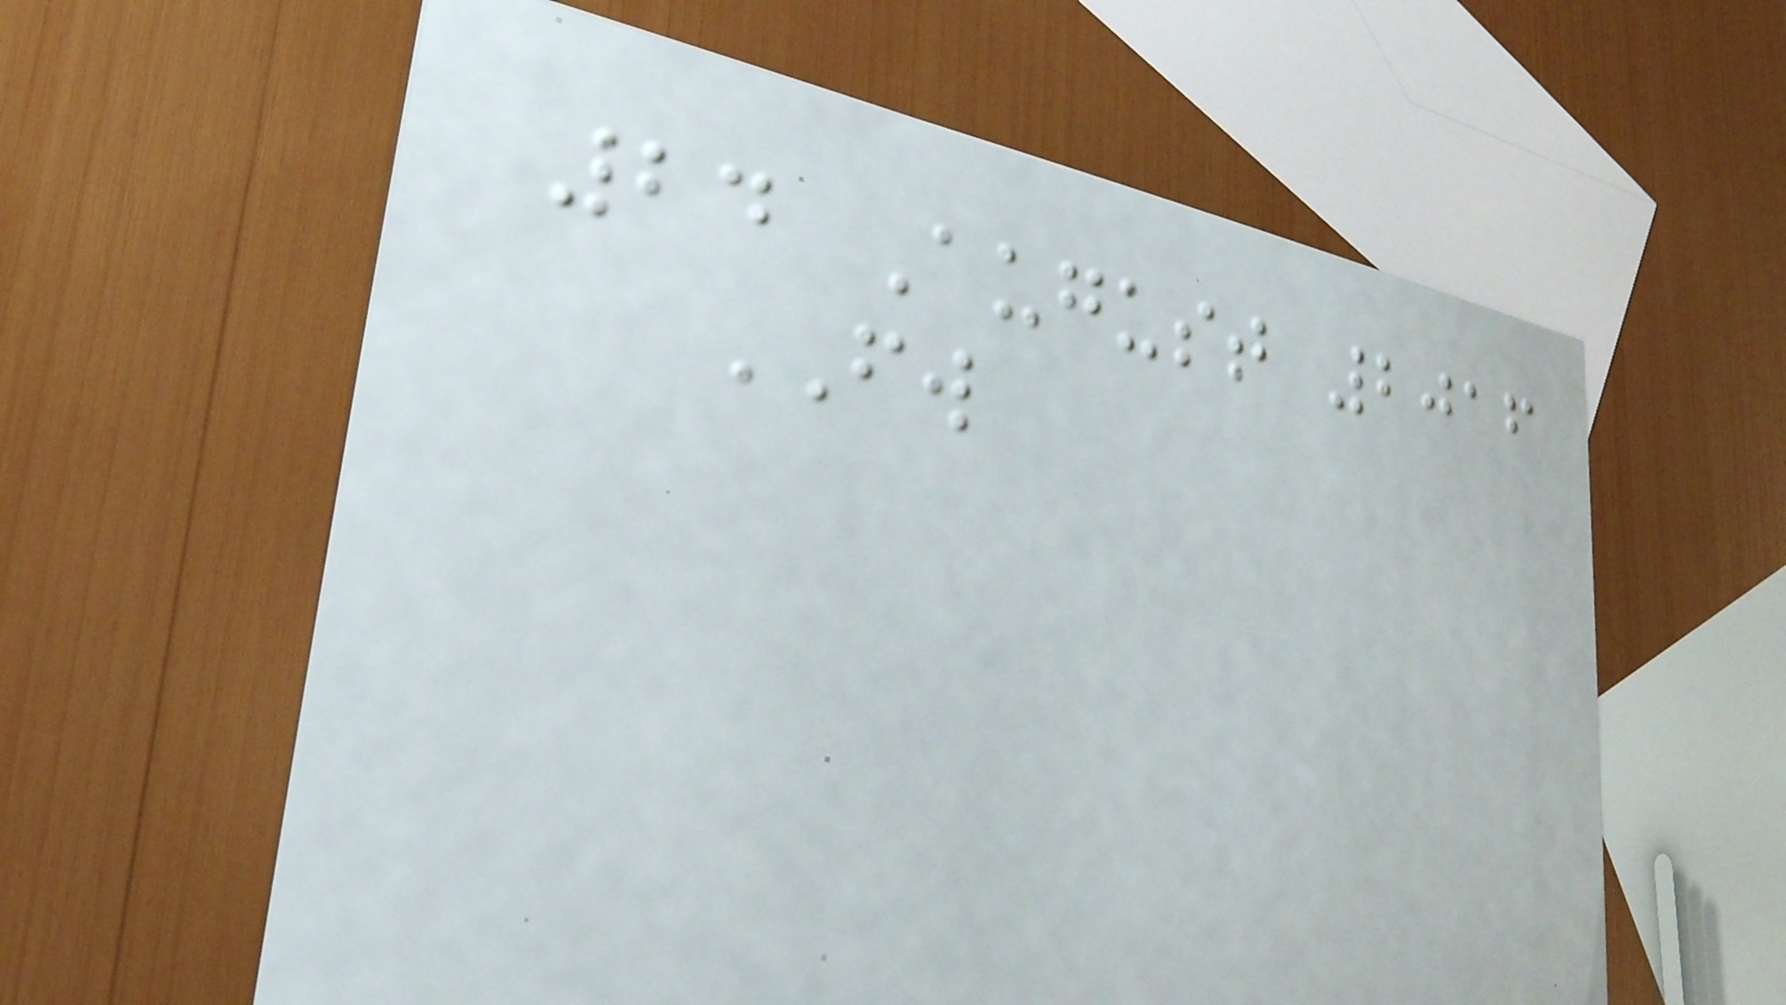24 August 2016
FW
